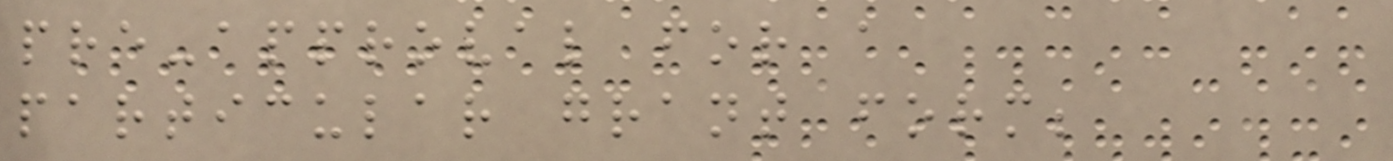pre-approval for a
particular grant form;
